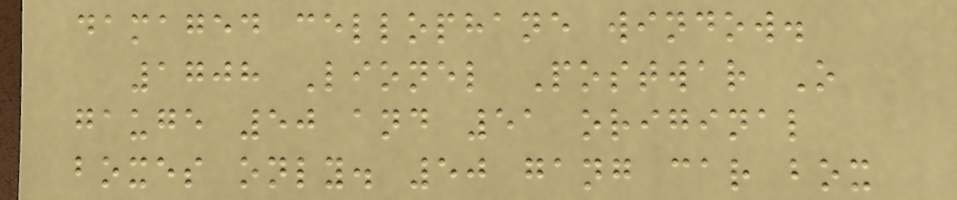damaged cellophane window.
1708 Lionel Postwar O
gauge 50 and 51 original
boxes only. 50 gang car box
